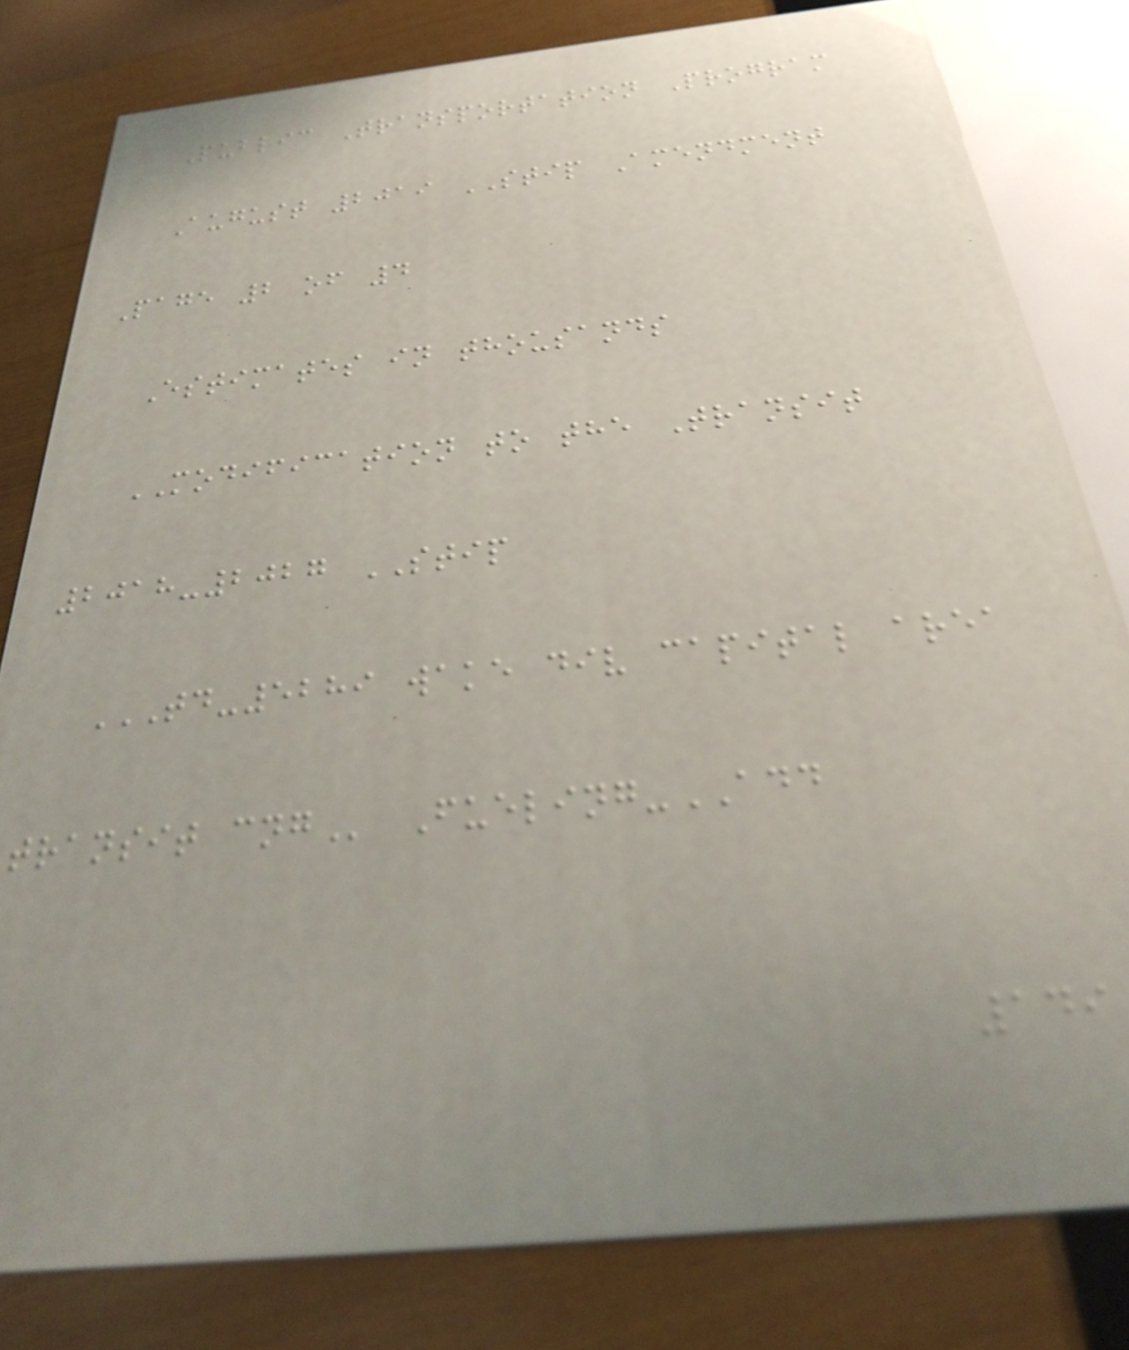Public Transportation Program
August 2019 STIP Amendment
Page 2 of 4
Estimates in thousands
MODIFICATION to the Transit
2018-2027 STIP
TD-5289 WAKE DIV CAPITAL AREA
TRANSIT CNG Fueling-ADD
149
